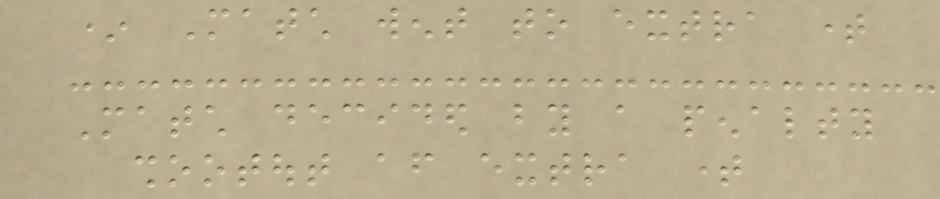* Match went to extra time
Match decided by a penalty
shootout after extra time
